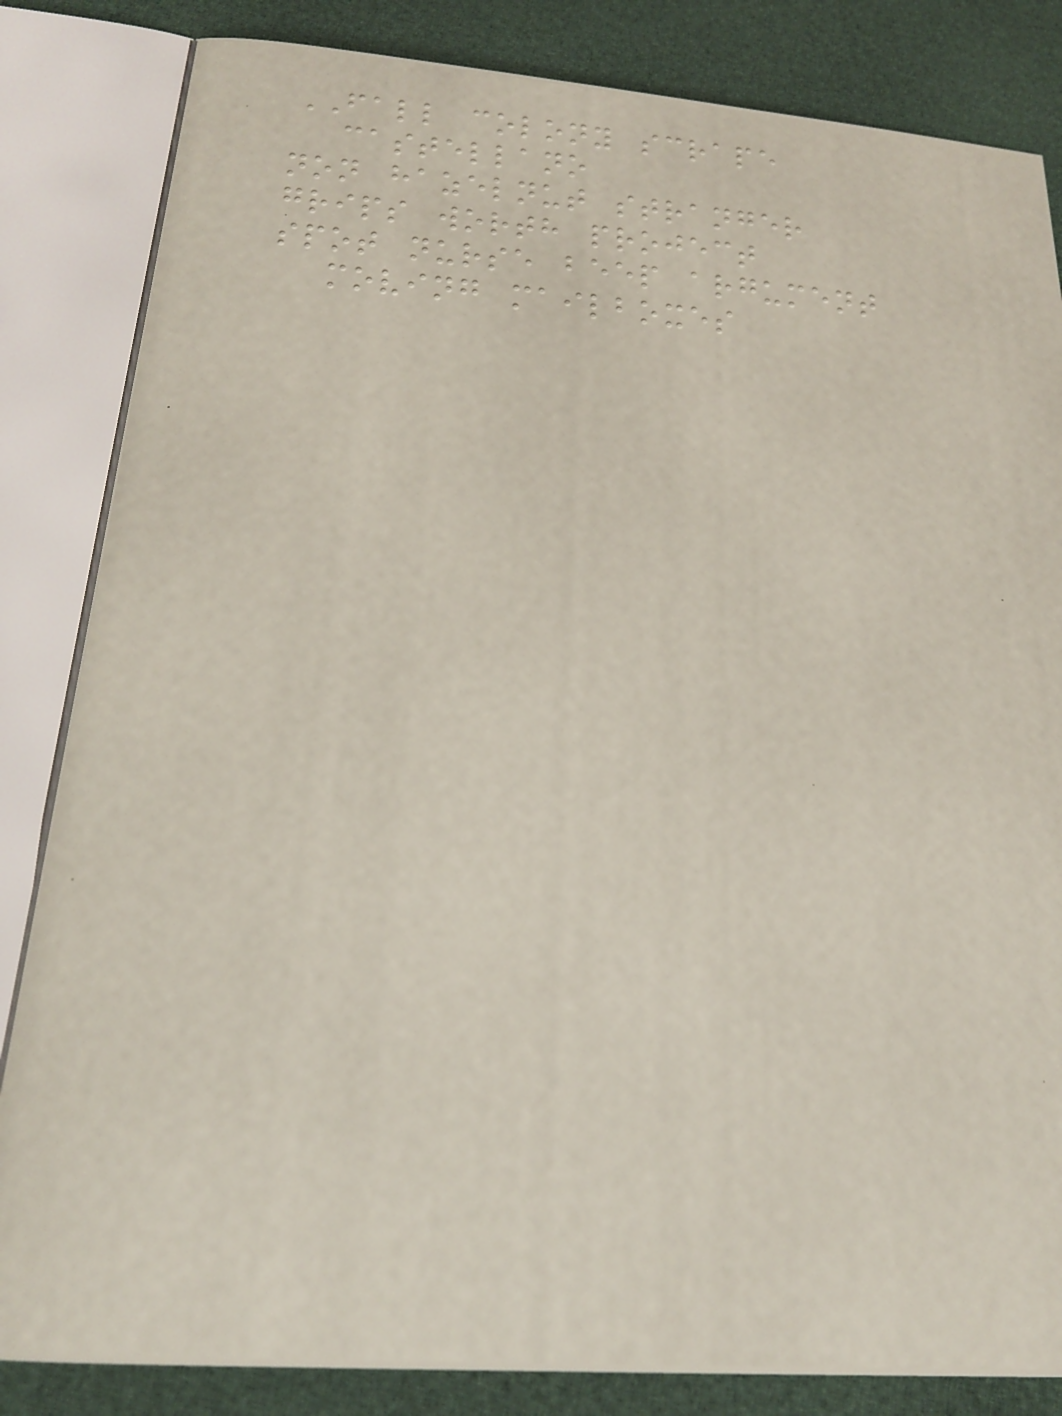FALL colony scrape
castellano
non hazelnut stranger
grips worth project
spot nurse beep argument
moving mailboxes
